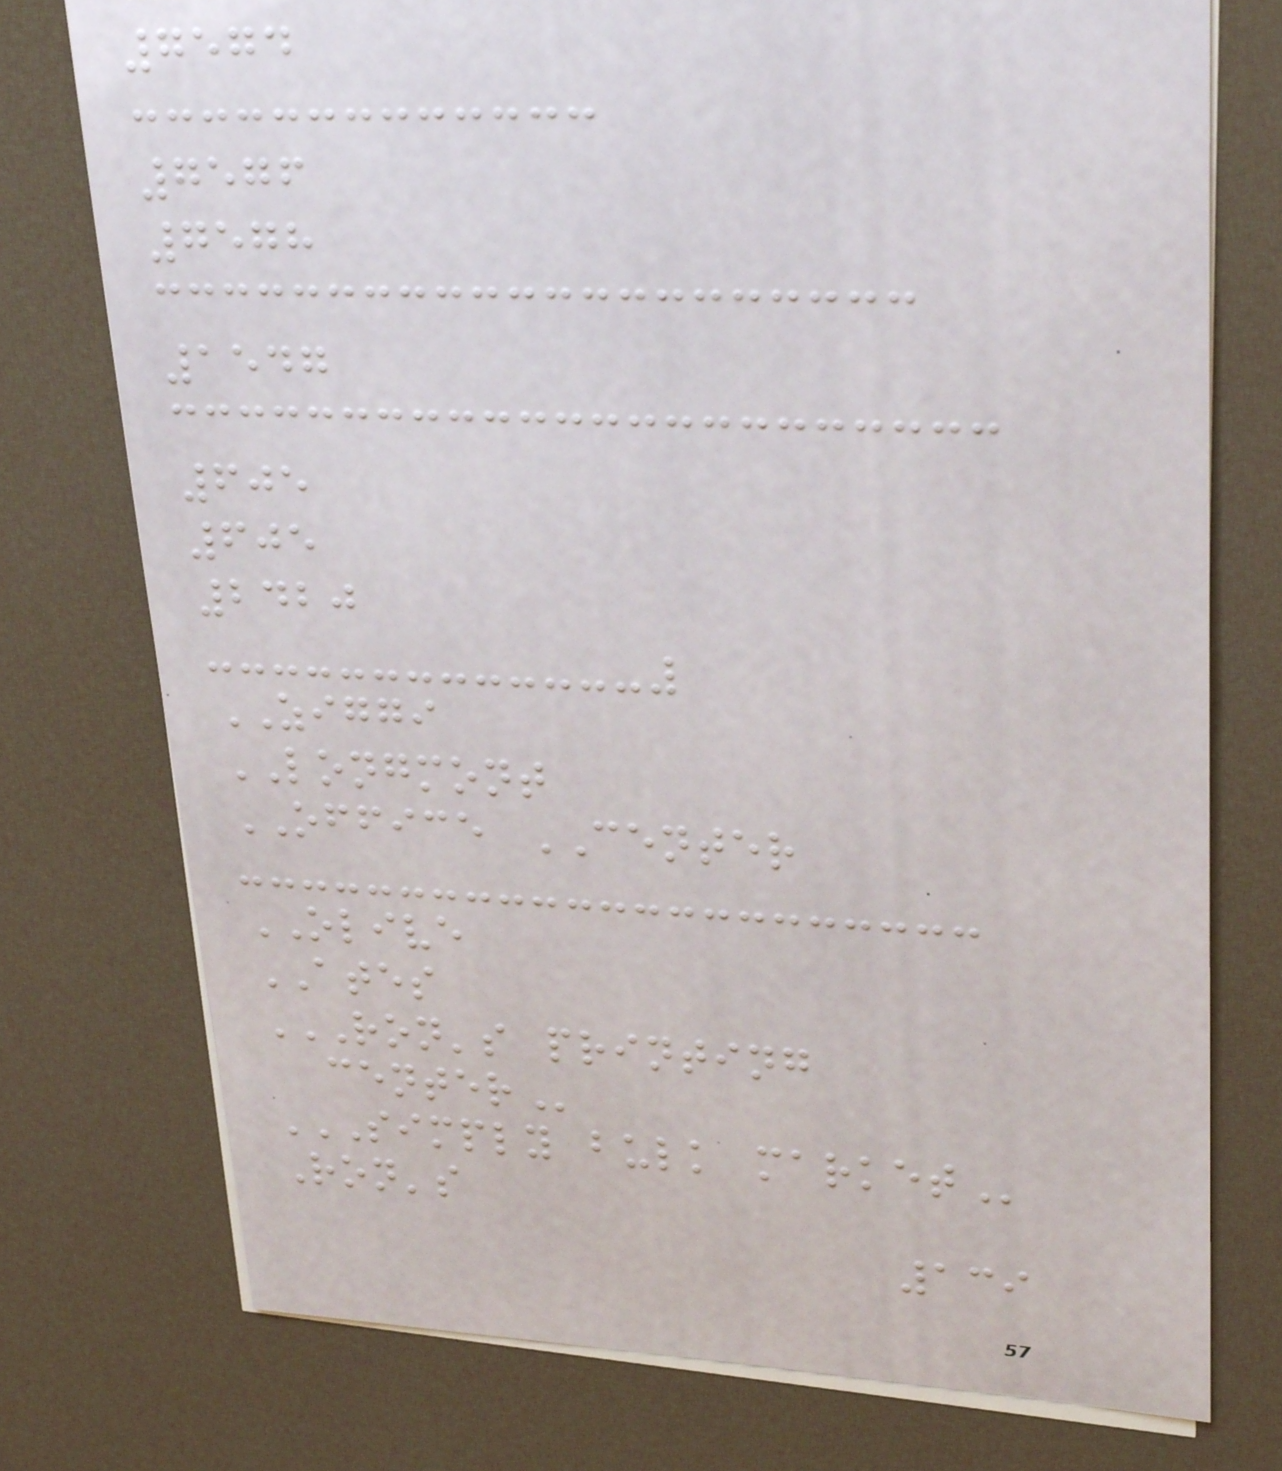7574
7576
7578
1547
605
605
2420
ZIGGI
LONGMONT
OFFICE CENTER
OLIVE
ATES
RON'S PRINTING
CENTER
SIMPLY BULK MARKET
Ron's
139
